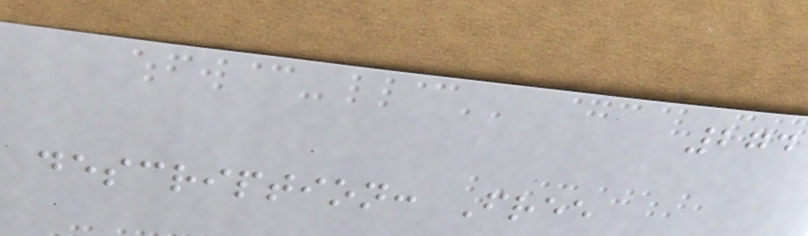274
description: Free
